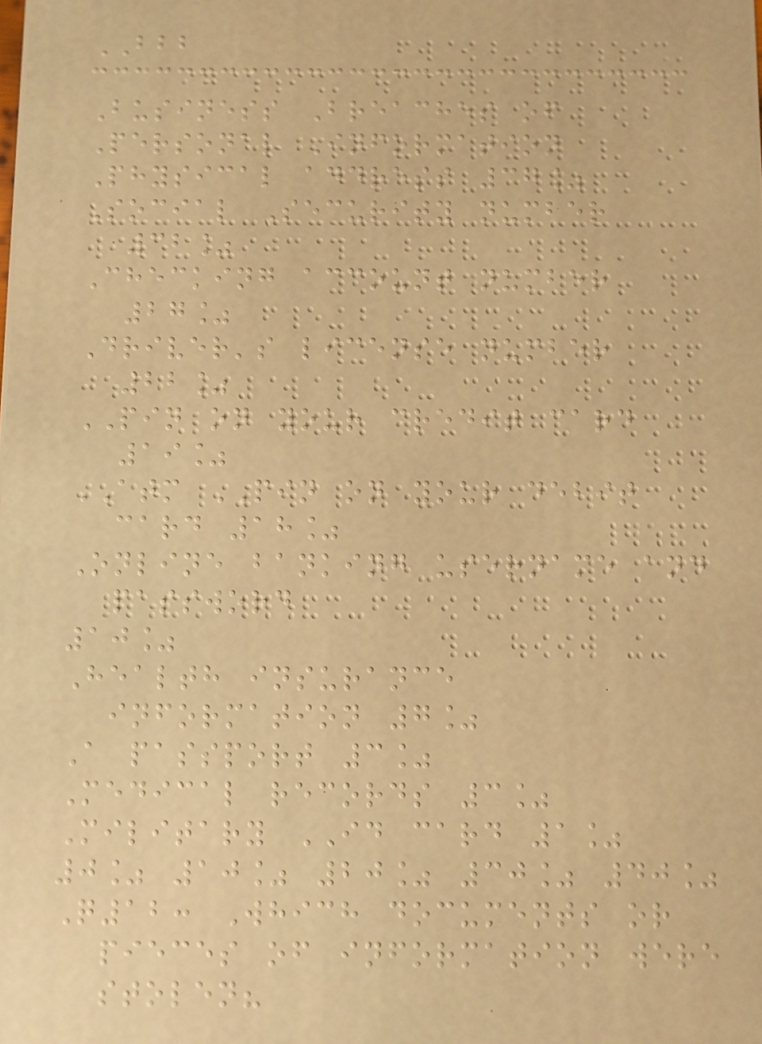BBB
Business Breaches of
Personal Information
Physical address 37%
Social Security number
32%
Checking account number
27%
Driver's license number
22%
PIN on your credit card
19%
ATM PIN on your debit
card 18%
Online banking username and
password
10%
Health insurance
information 7%
A passport 3%
Medical records 3%
Military ID card 1%
0% 10% 20% 30% 40%
Q12: Which documents or
pieces of information were
stolen?
